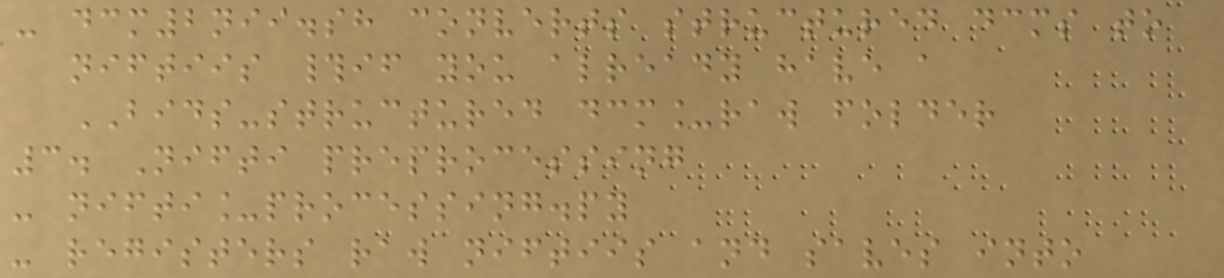- dcm2nii.sh converts structured dcms to
niftiis #if you already have a
BIDS-structured dcm_raw folder
3. Nifti preprocessing
- nifti_processing.py
- registers raw niftiis and saves into
